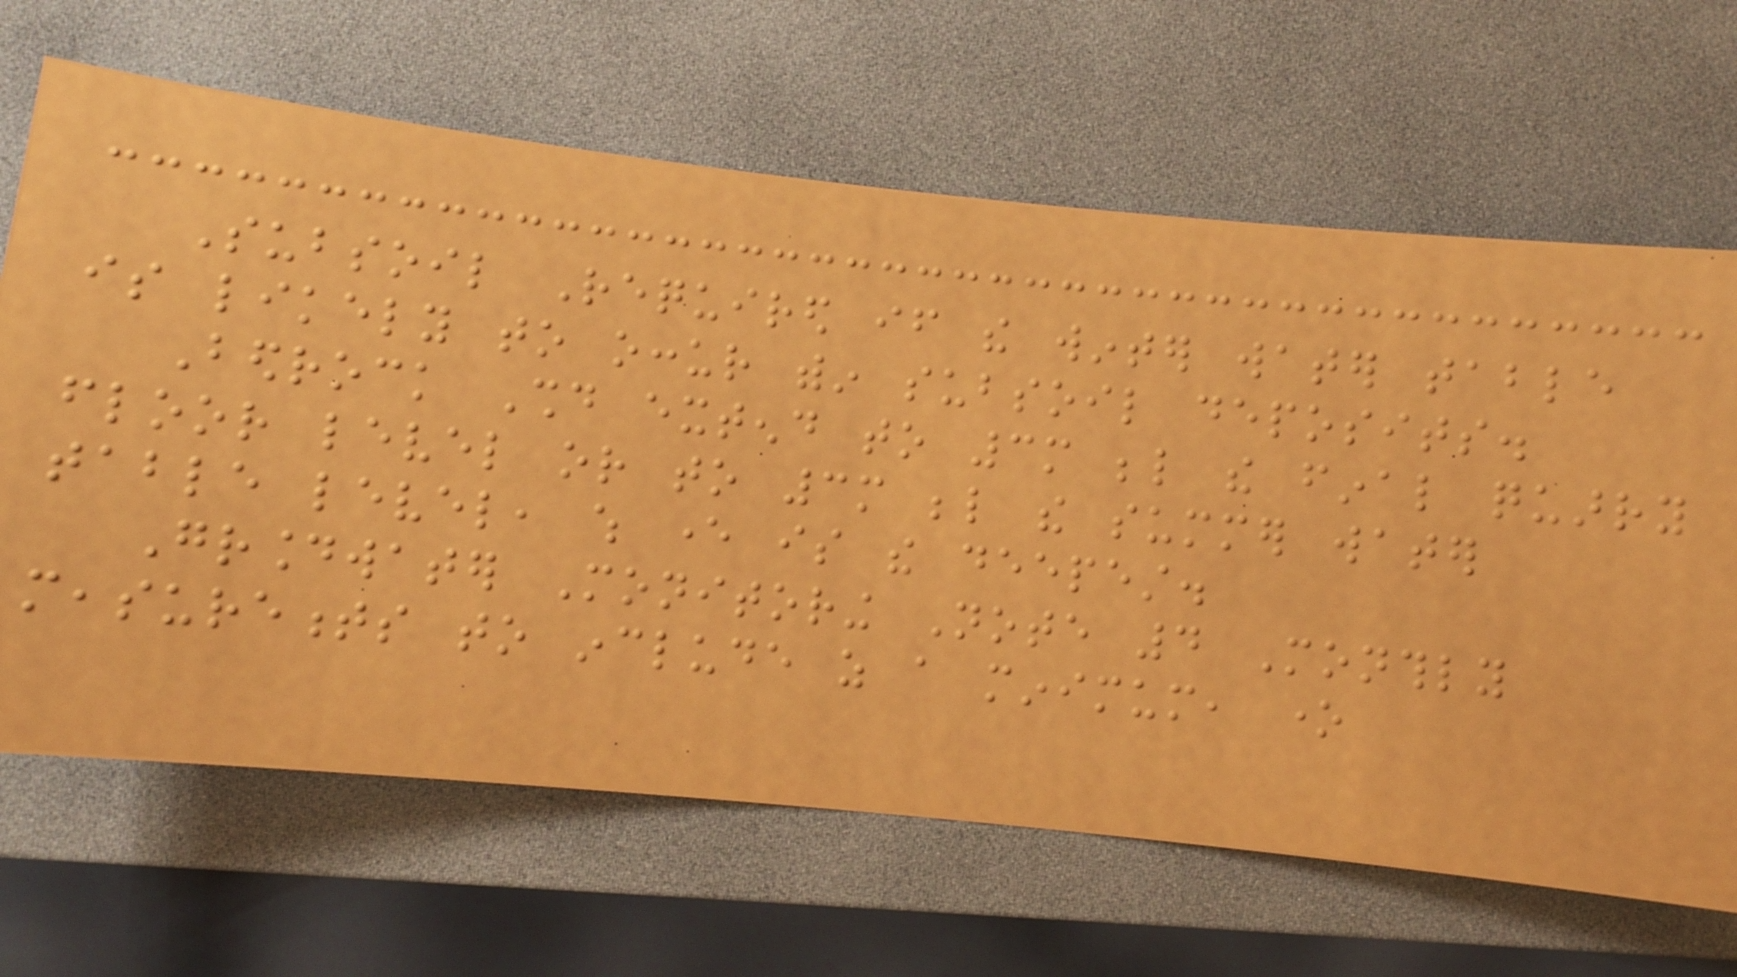Subsoil Required if the winter water table
is likely to occur within subsoil deposits.
Bedrock Should extend to 3m below the final quarry
floor level or to 3m below the summer water
table level, which ever is the deepest.
Groundwater Monitoring Note 4 Monthly
measurements to include as a minimum, one
